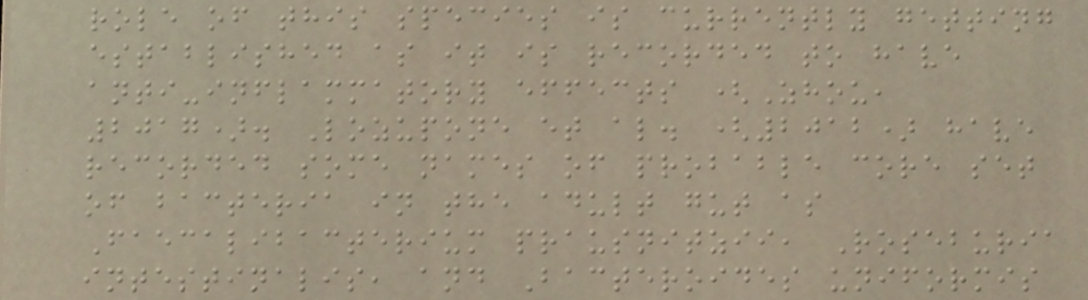role of this species is currently getting
established as it is recorded to have
anti-inflammatory effects (Zhou,
2017). Lozupone et al. (2012) have
recorded some names of probable core set
of bacteria in the adult gut as
Faecalibacterium prausnitzii, Roseburia
intestinalis, and Bacteroides uniformis
